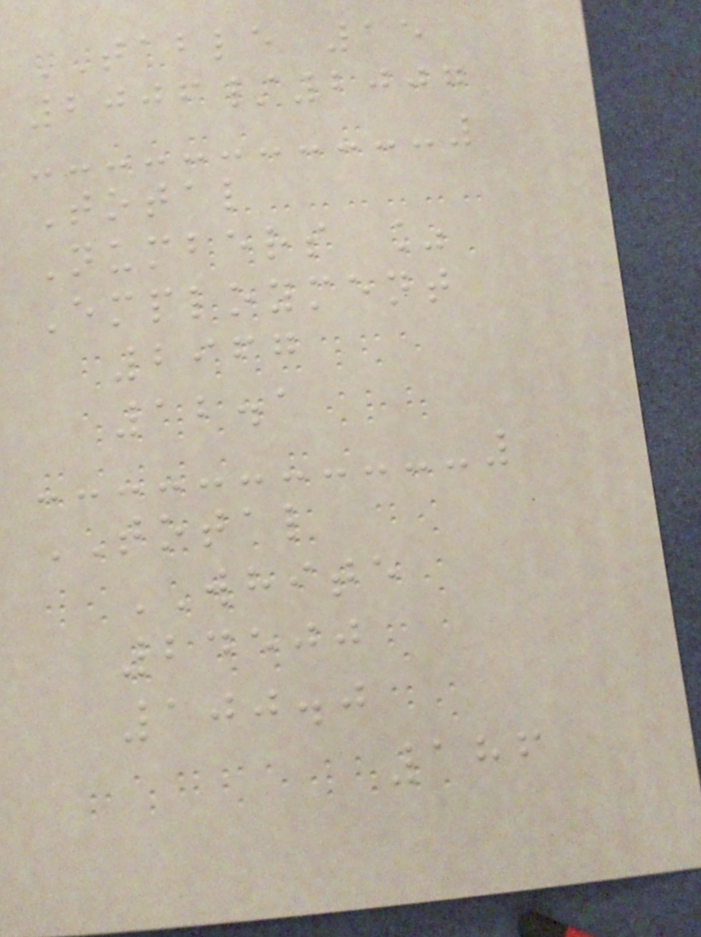TABLE 15
2006/2007
Total
Numbers %
Employment
2967
12.1
TOTAL
WHITE
24500
100.0
186
